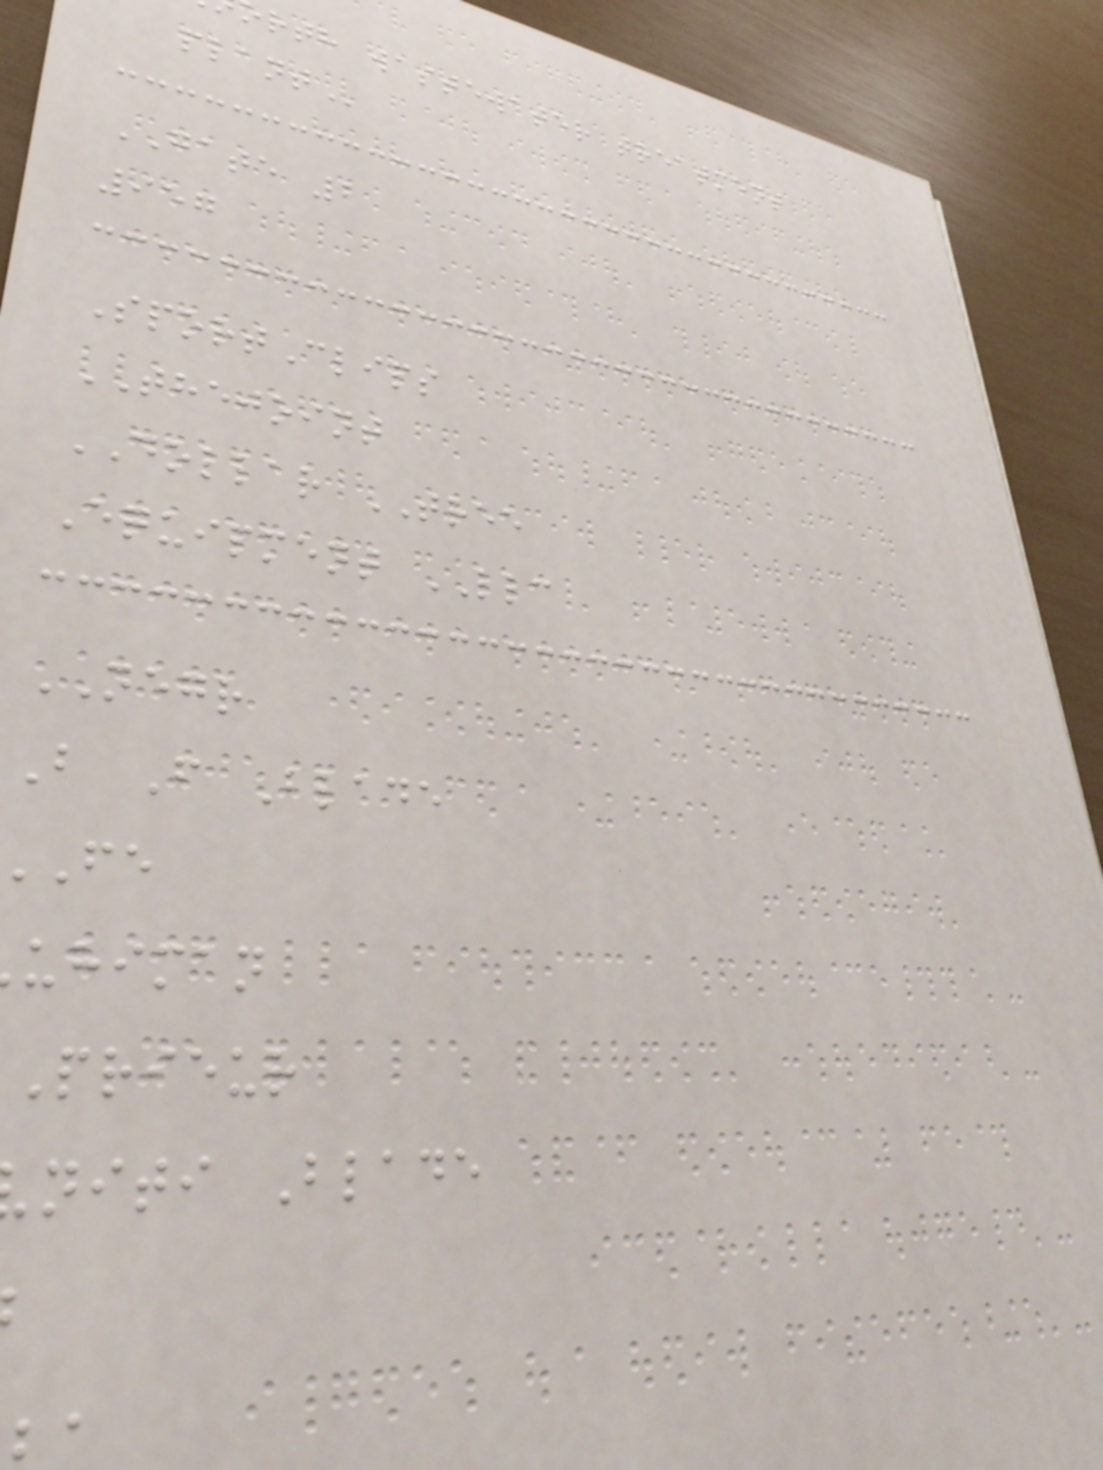rth wastewater treatment
GATE 2
957
SportClips
THEJOINT
DOLLAR TREE
Equipment LLC
NEGR
B F Blade
uhiman
prieur
niti Blade
